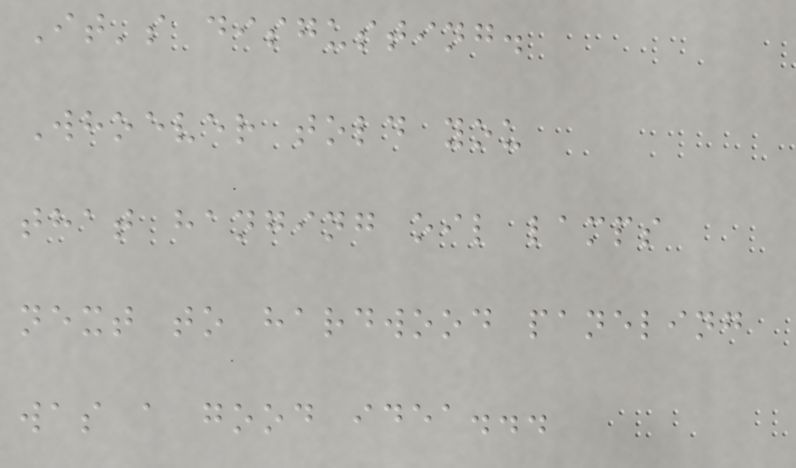It's disgusting.
Whoever told you
that hanging oil lamps
next to hardwood paneling
was a good idea...
